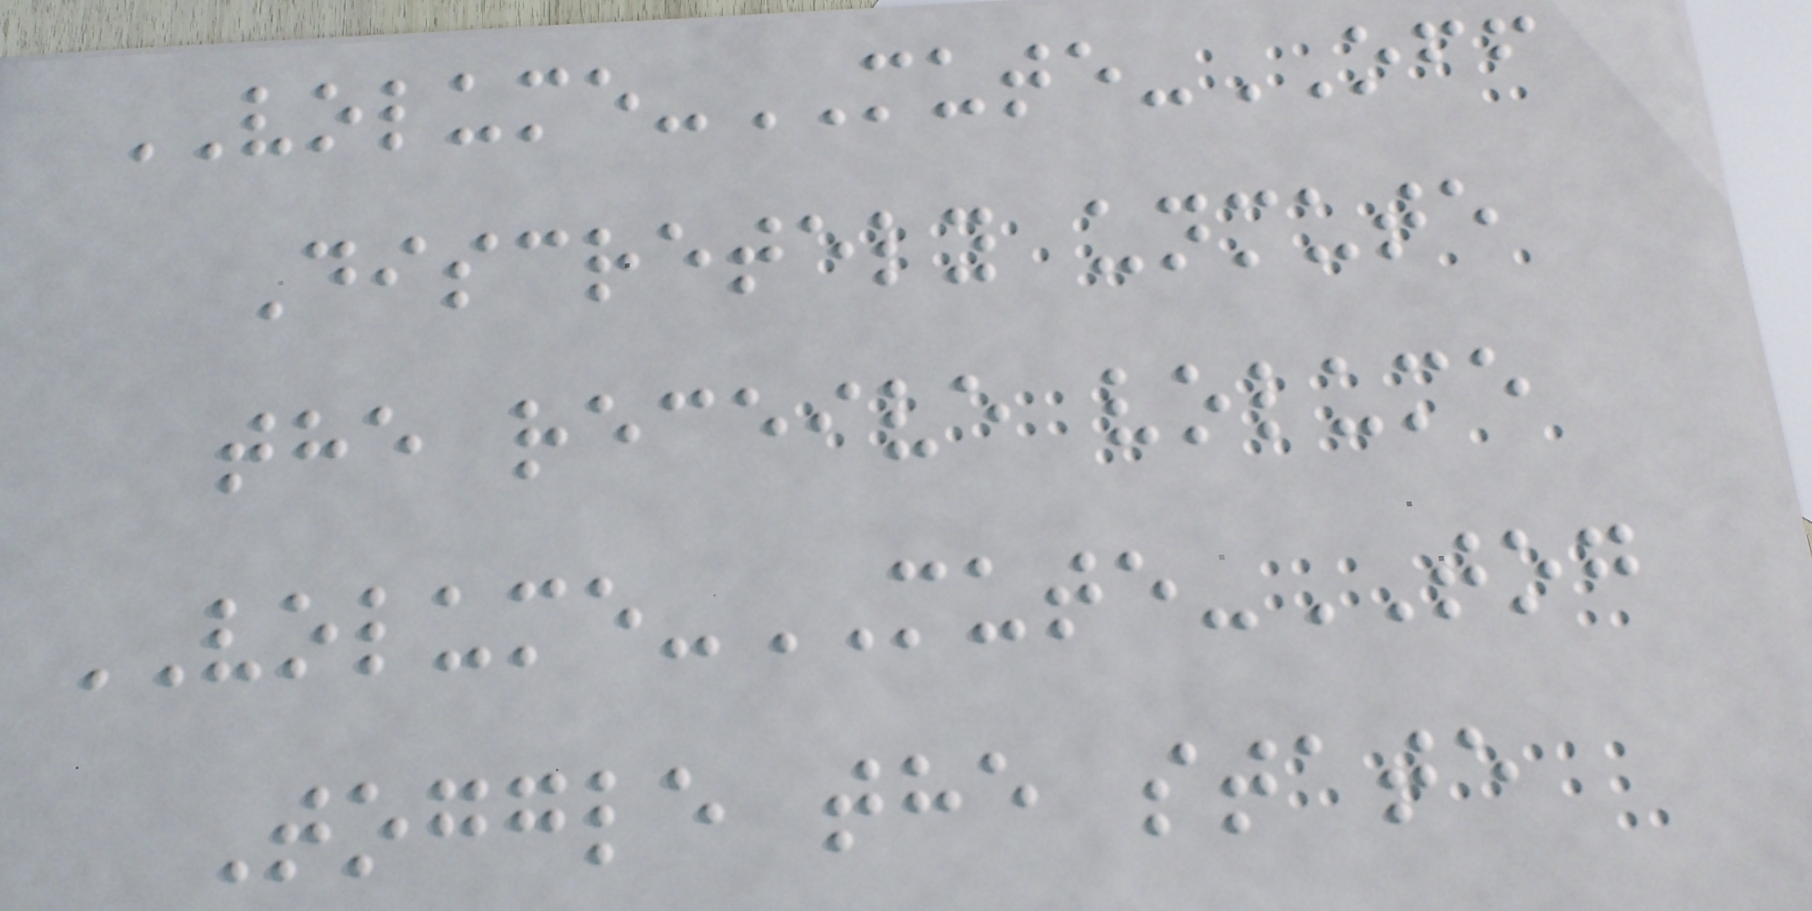VOLUME-MUTE-OFF
Discretely unmute
the receive volume
VOLUME-MUTE-TOG
Toggle the state
